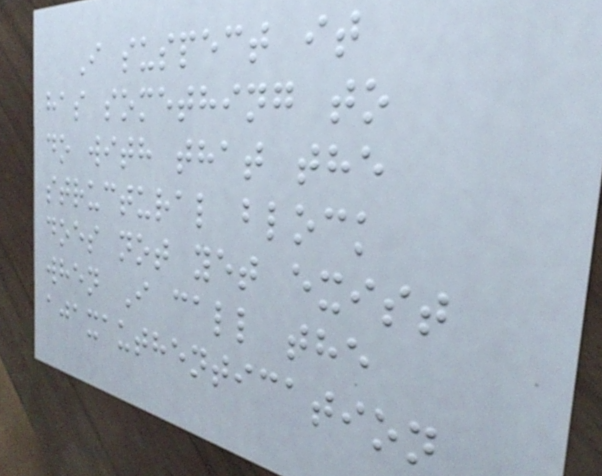I suspect it
has something to
do with that the
structural block
does not yet exist
when I call the
ajaxauthentication
